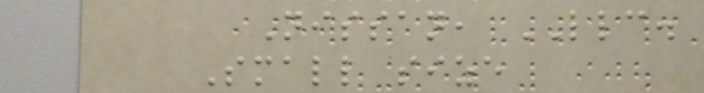Nissan, LLC.
Small size
